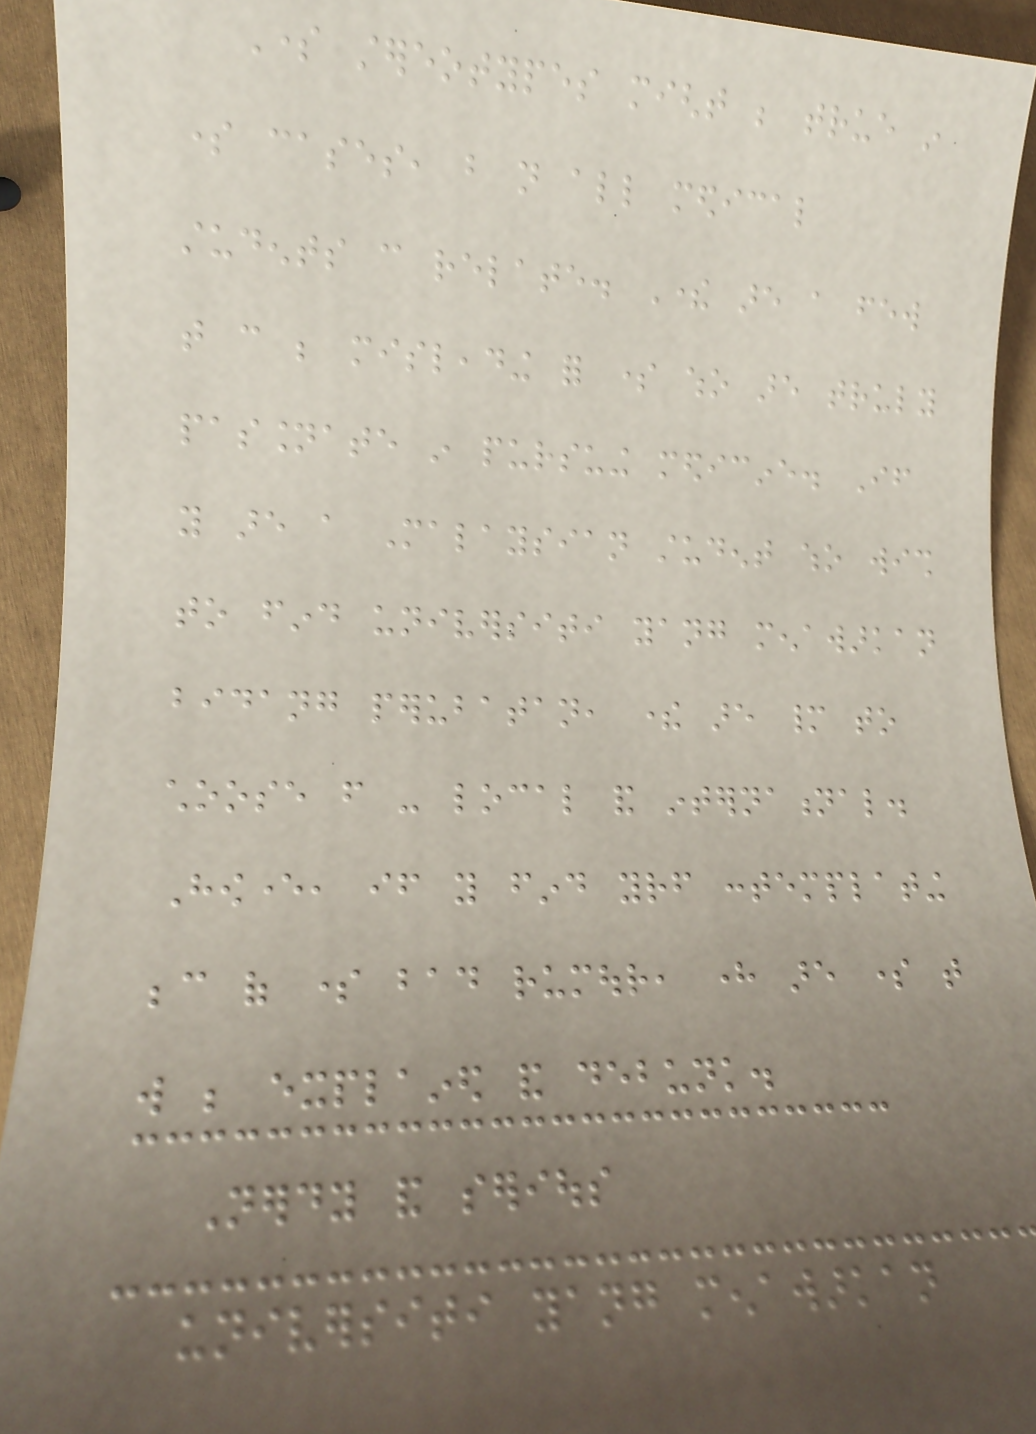Some stereotypes might be true in
some cases, but not all medical
students can relate. There are a few
that can be misleading for some who are truly
passionate in pursuing medicine. If
you are a Malaysian student who wish
to find universiti yang menawarkan
bidang perubatan, there are many to
choose from - local and international.
However, if you find yourself contemplating
because of some bad rumour, here are some that
will be explained and debunk.
Nerdy and serious
universiti yang menawarkan
